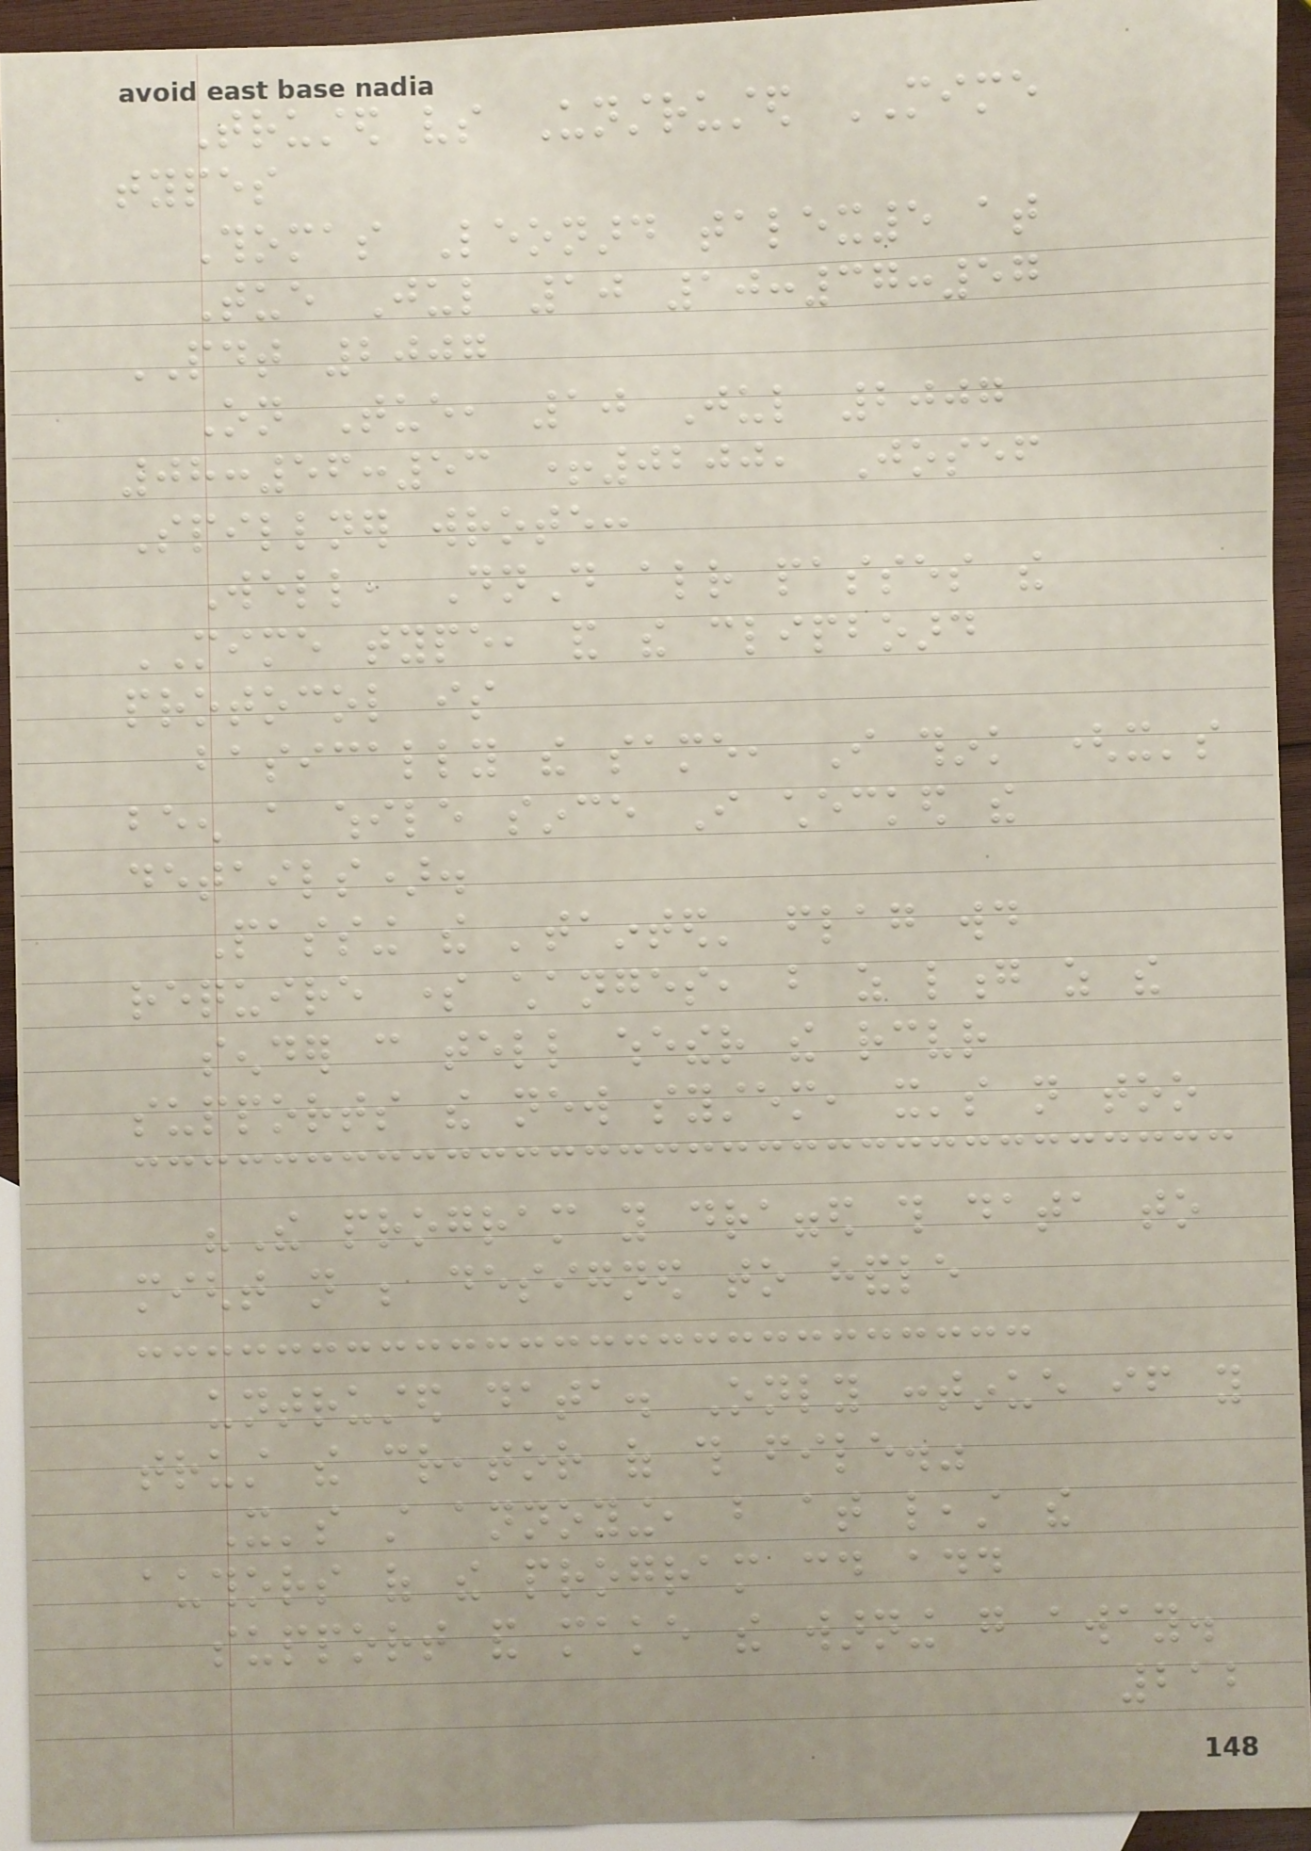Trusted vs Unstrusted MIME
types
Thomas Leonard talex5 at
Tue Jul 10 10:37:57
PDT 2007
On Tue, 10 Jul 2007
08:56:53 +0200, Josef
Spillner wrote:
Well, DnD already passes the
MIME type, and the clipboard
protocol is
basically the same, I think (it's
been a while since I checked the
details).
Passing the 'tainted' flag would
require some changes, but as long as the
sender can tell whether the receiver
supports the new system, it's not too
"The program you dragged this data to
might not be designed to handle
untrusted data. Only continue if you
trust the creator of this file."
It's still annoying, but at least the
authors of the program could add
support and make the warning go away.
212
